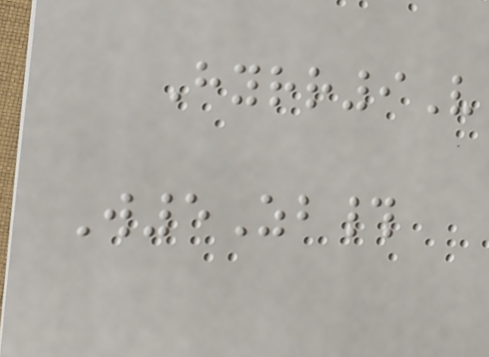Hyrr9V
W5Zb#
